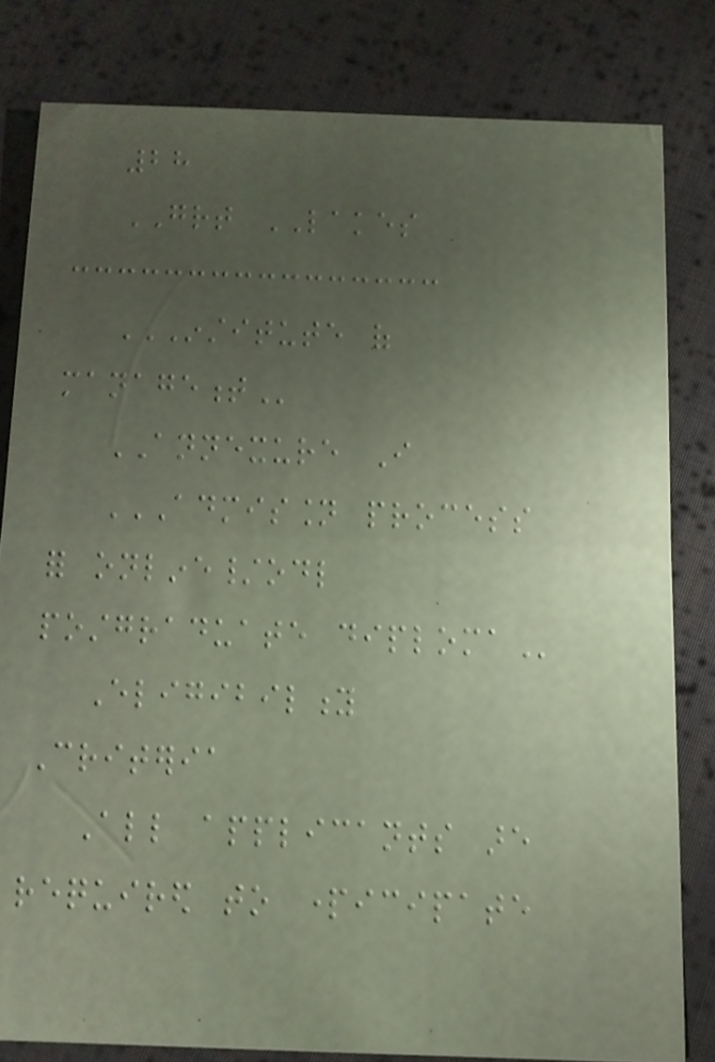28
GREAT LAKES
INSTITUTE OF
MANAGEMENT
ANNEXURE I
ADMISSION PROCESS
FOR ONLINE/ODL
POSTGRADUATE DIPLOMA
Eligibility
Criteria
All applicants are
required to participate
